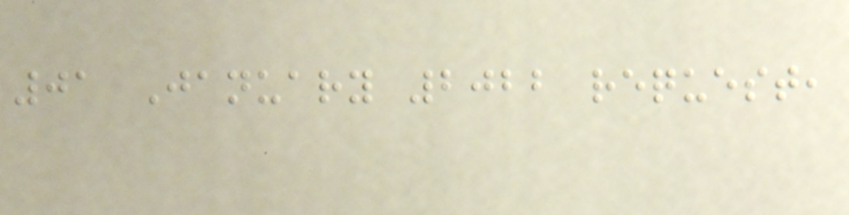01 January 2022 request,
